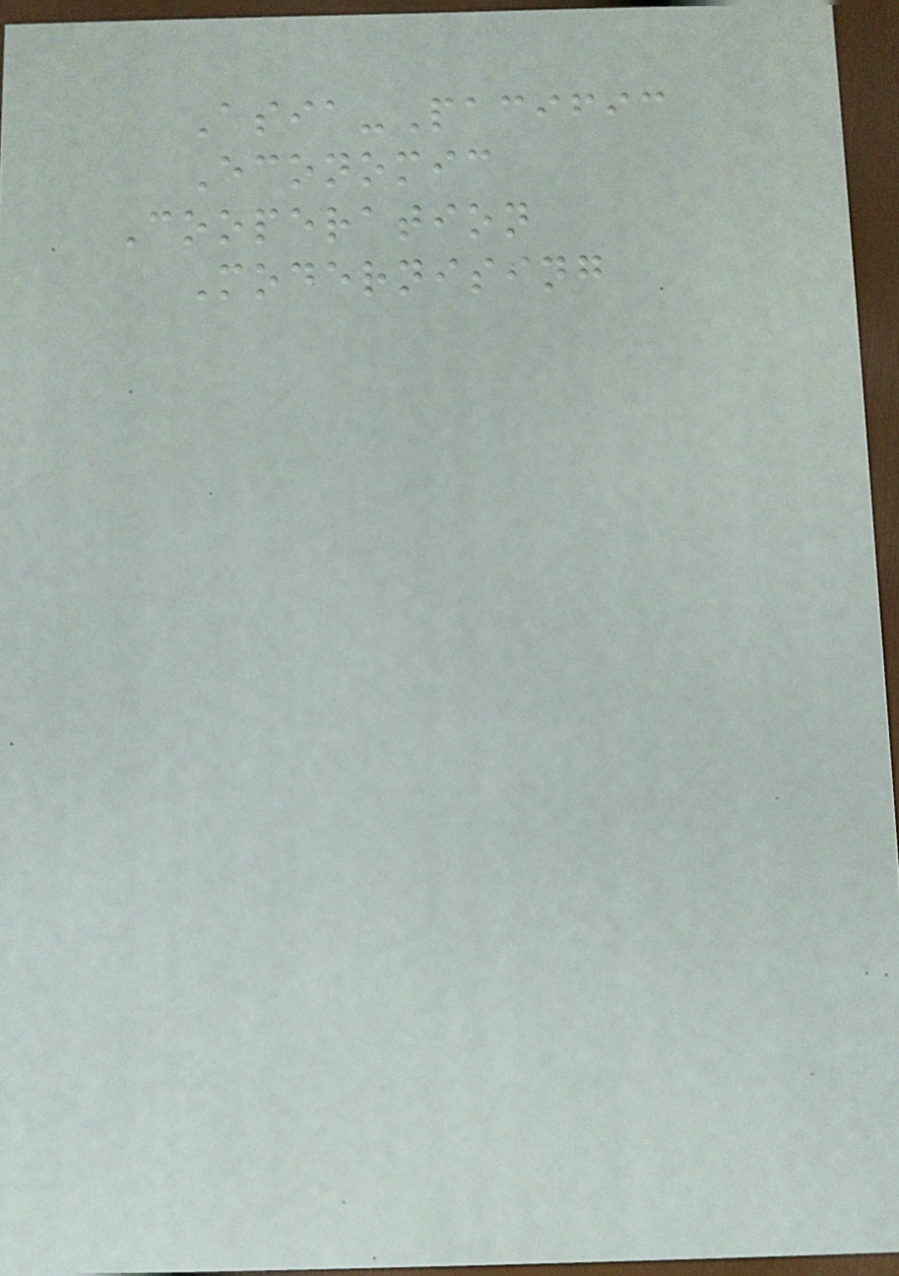Asia-Pacific
Economic
Cooperation
Modernising
